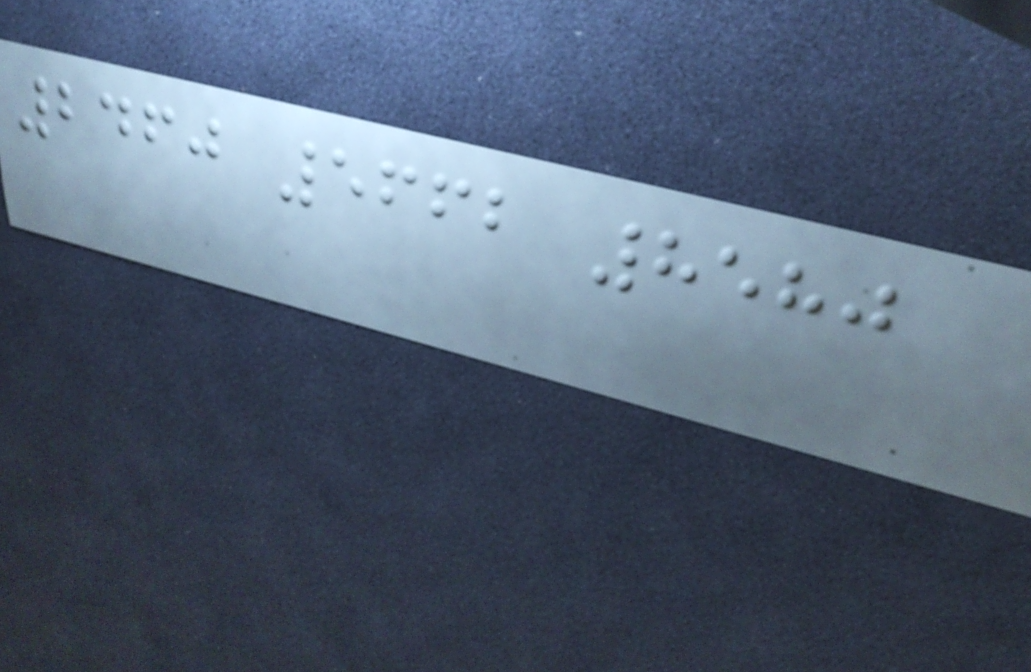2460 5662 8580
